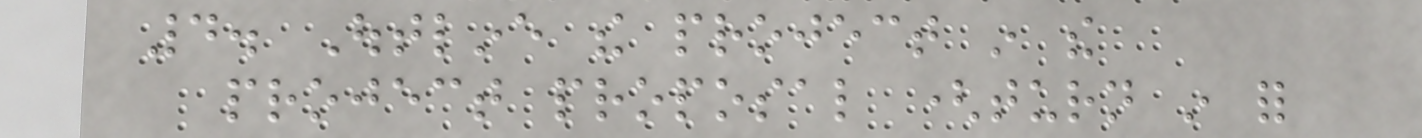4. Outline the project in the
project proposal (turn in for
